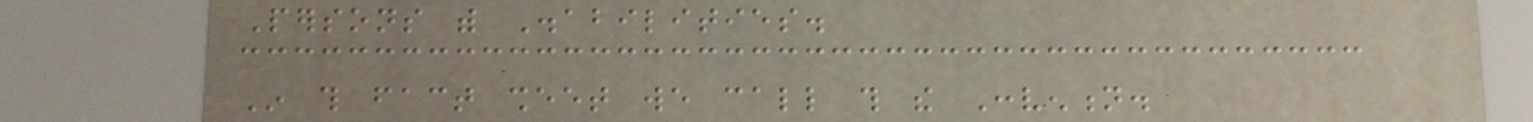Persons with Disabilities.
In this fact sheet we call this the Convention.
